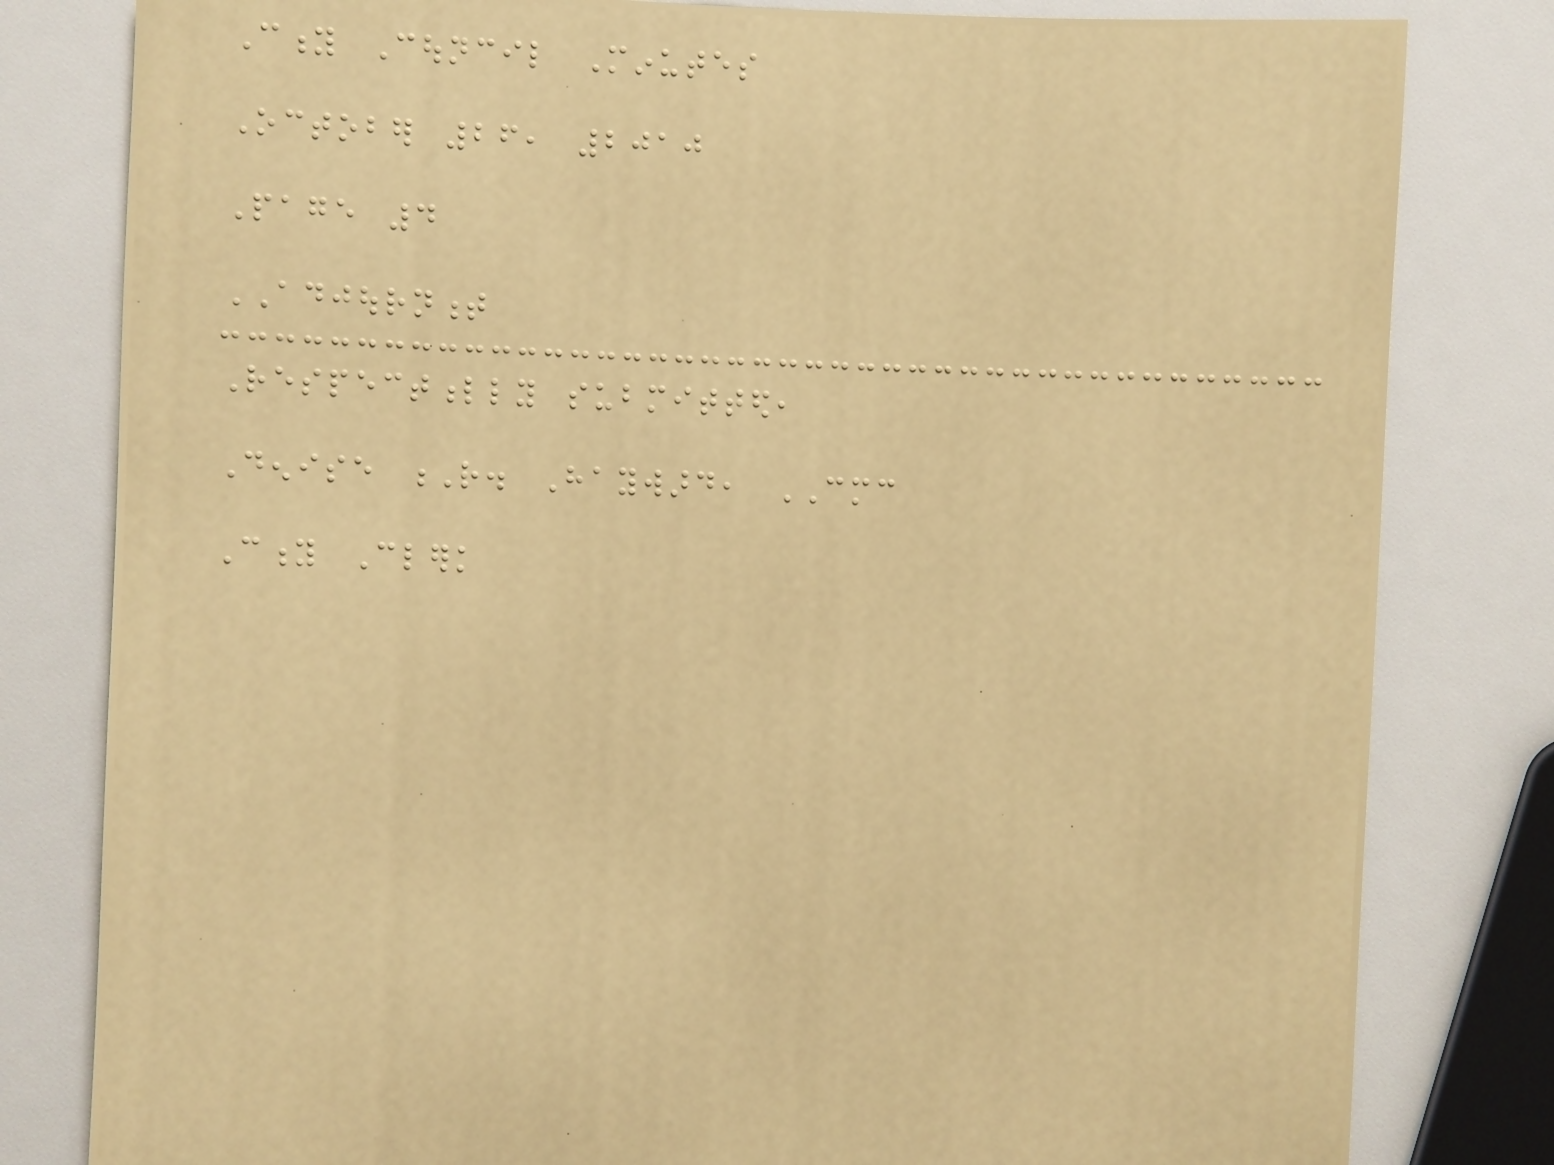City Council Minutes
October 26, 2010
Page 4
ADJOURNMENT
Respectfully submitted,
Denise R. Hayward, CMC
City Clerk
